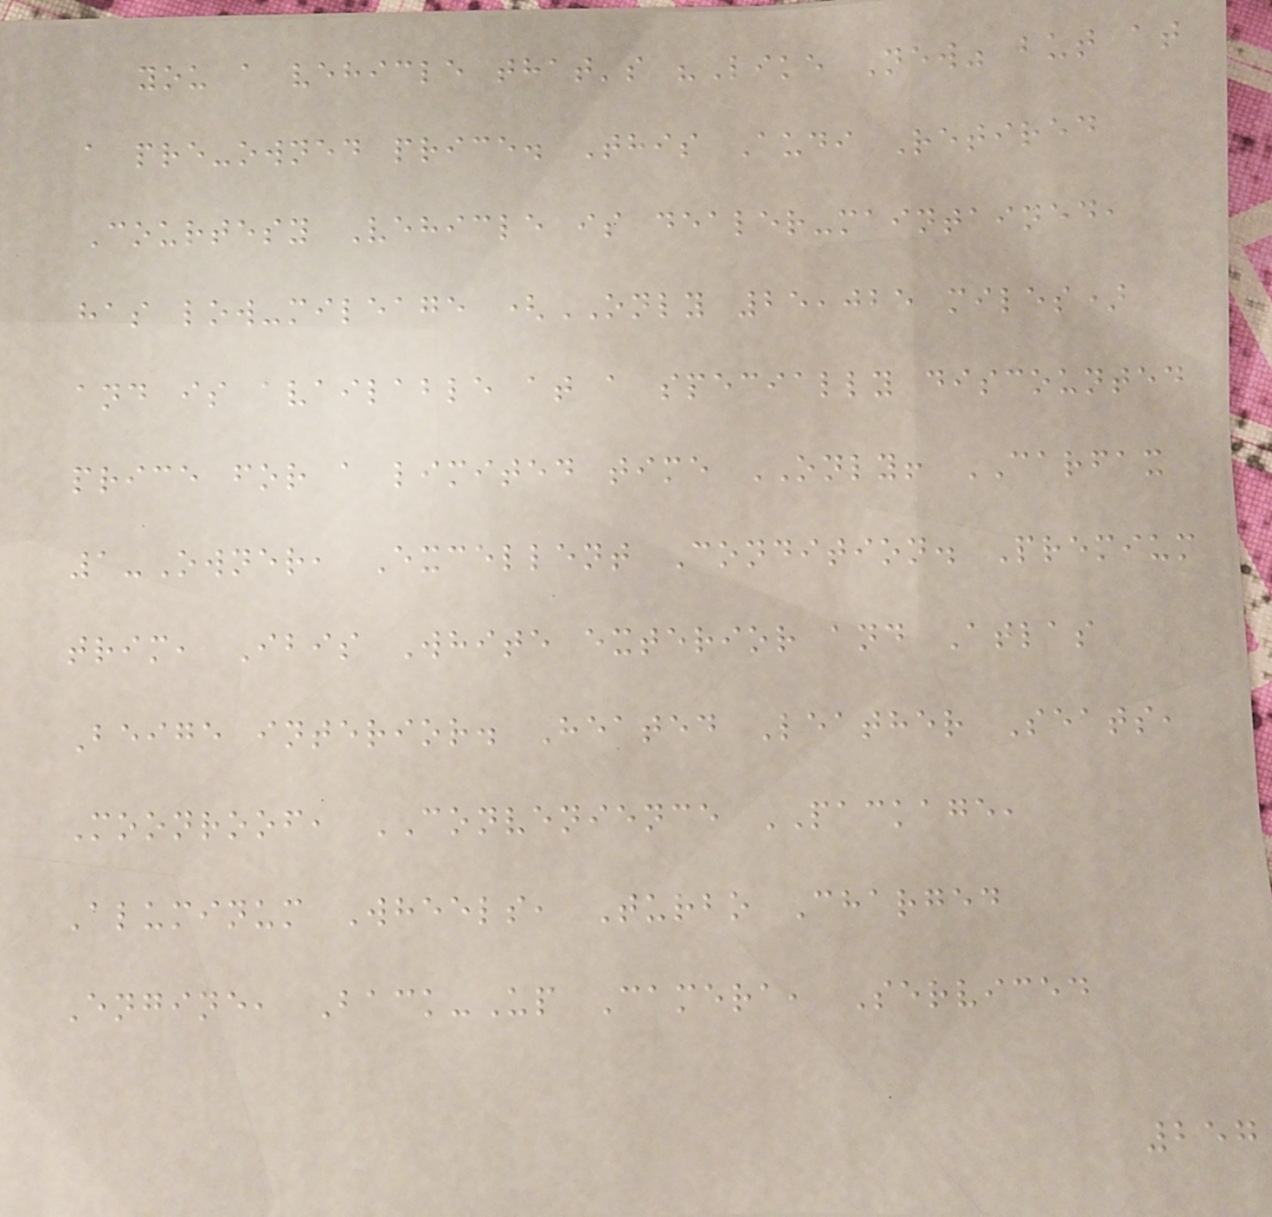you a vehicle that's "Like New" but at
a pre-owned price. This Audi Retired
Courtesy Vehicle is dealer-maintained,
has low-mileage (ONLY 25,025 miles)
and is available at a specially discounted
price for a limited time ONLY! CARFAX
1-Owner, Excellent Condition. Premium
trim, Ibis White exterior and Atlas
Beige interior. Heated Leather Seats,
Moonroof, CONVENIENCE PACKAGE,
Aluminum Wheels, Turbo Charged
Engine, Back-Up Camera, Serviced
257
